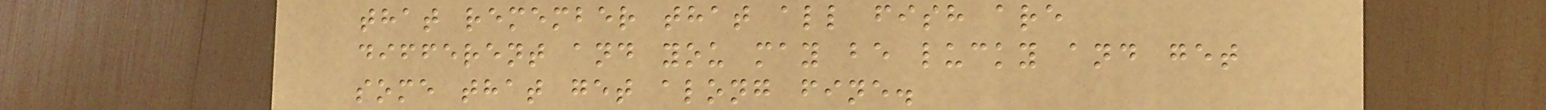that remember that all fish are
different and you may be lucky and get
some that get along fine.
